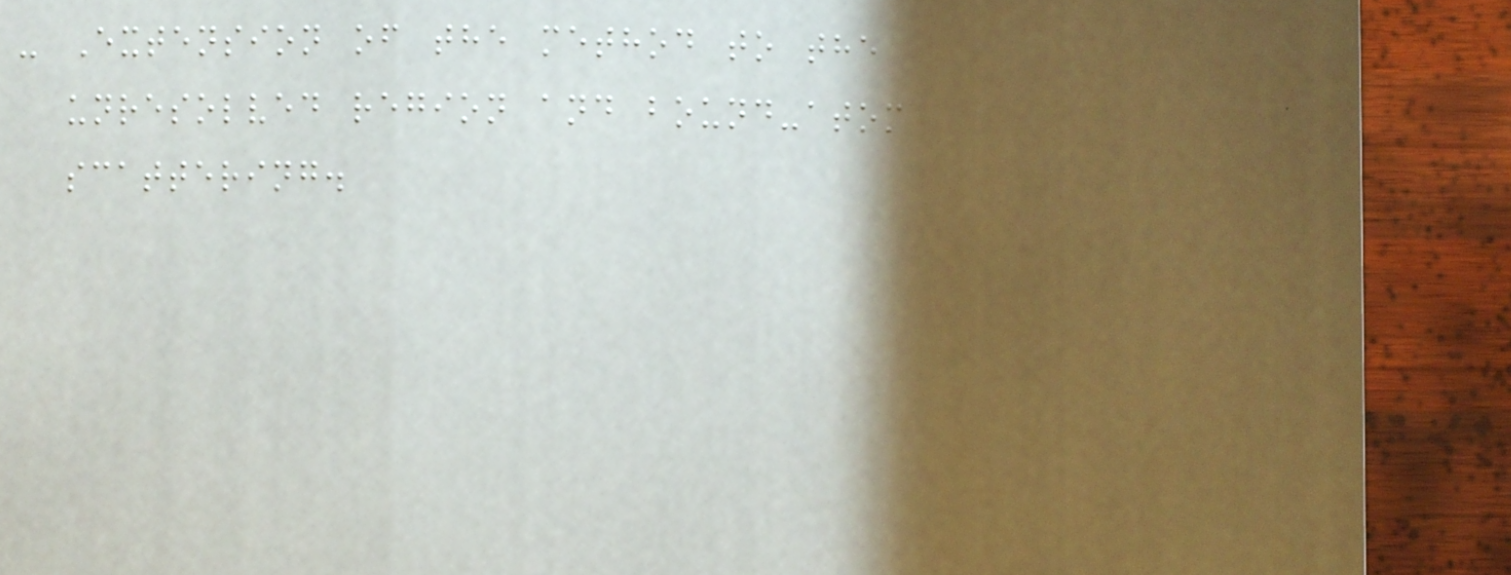- Extension of the method to the
unresolved region and bound-atom
scattering.
